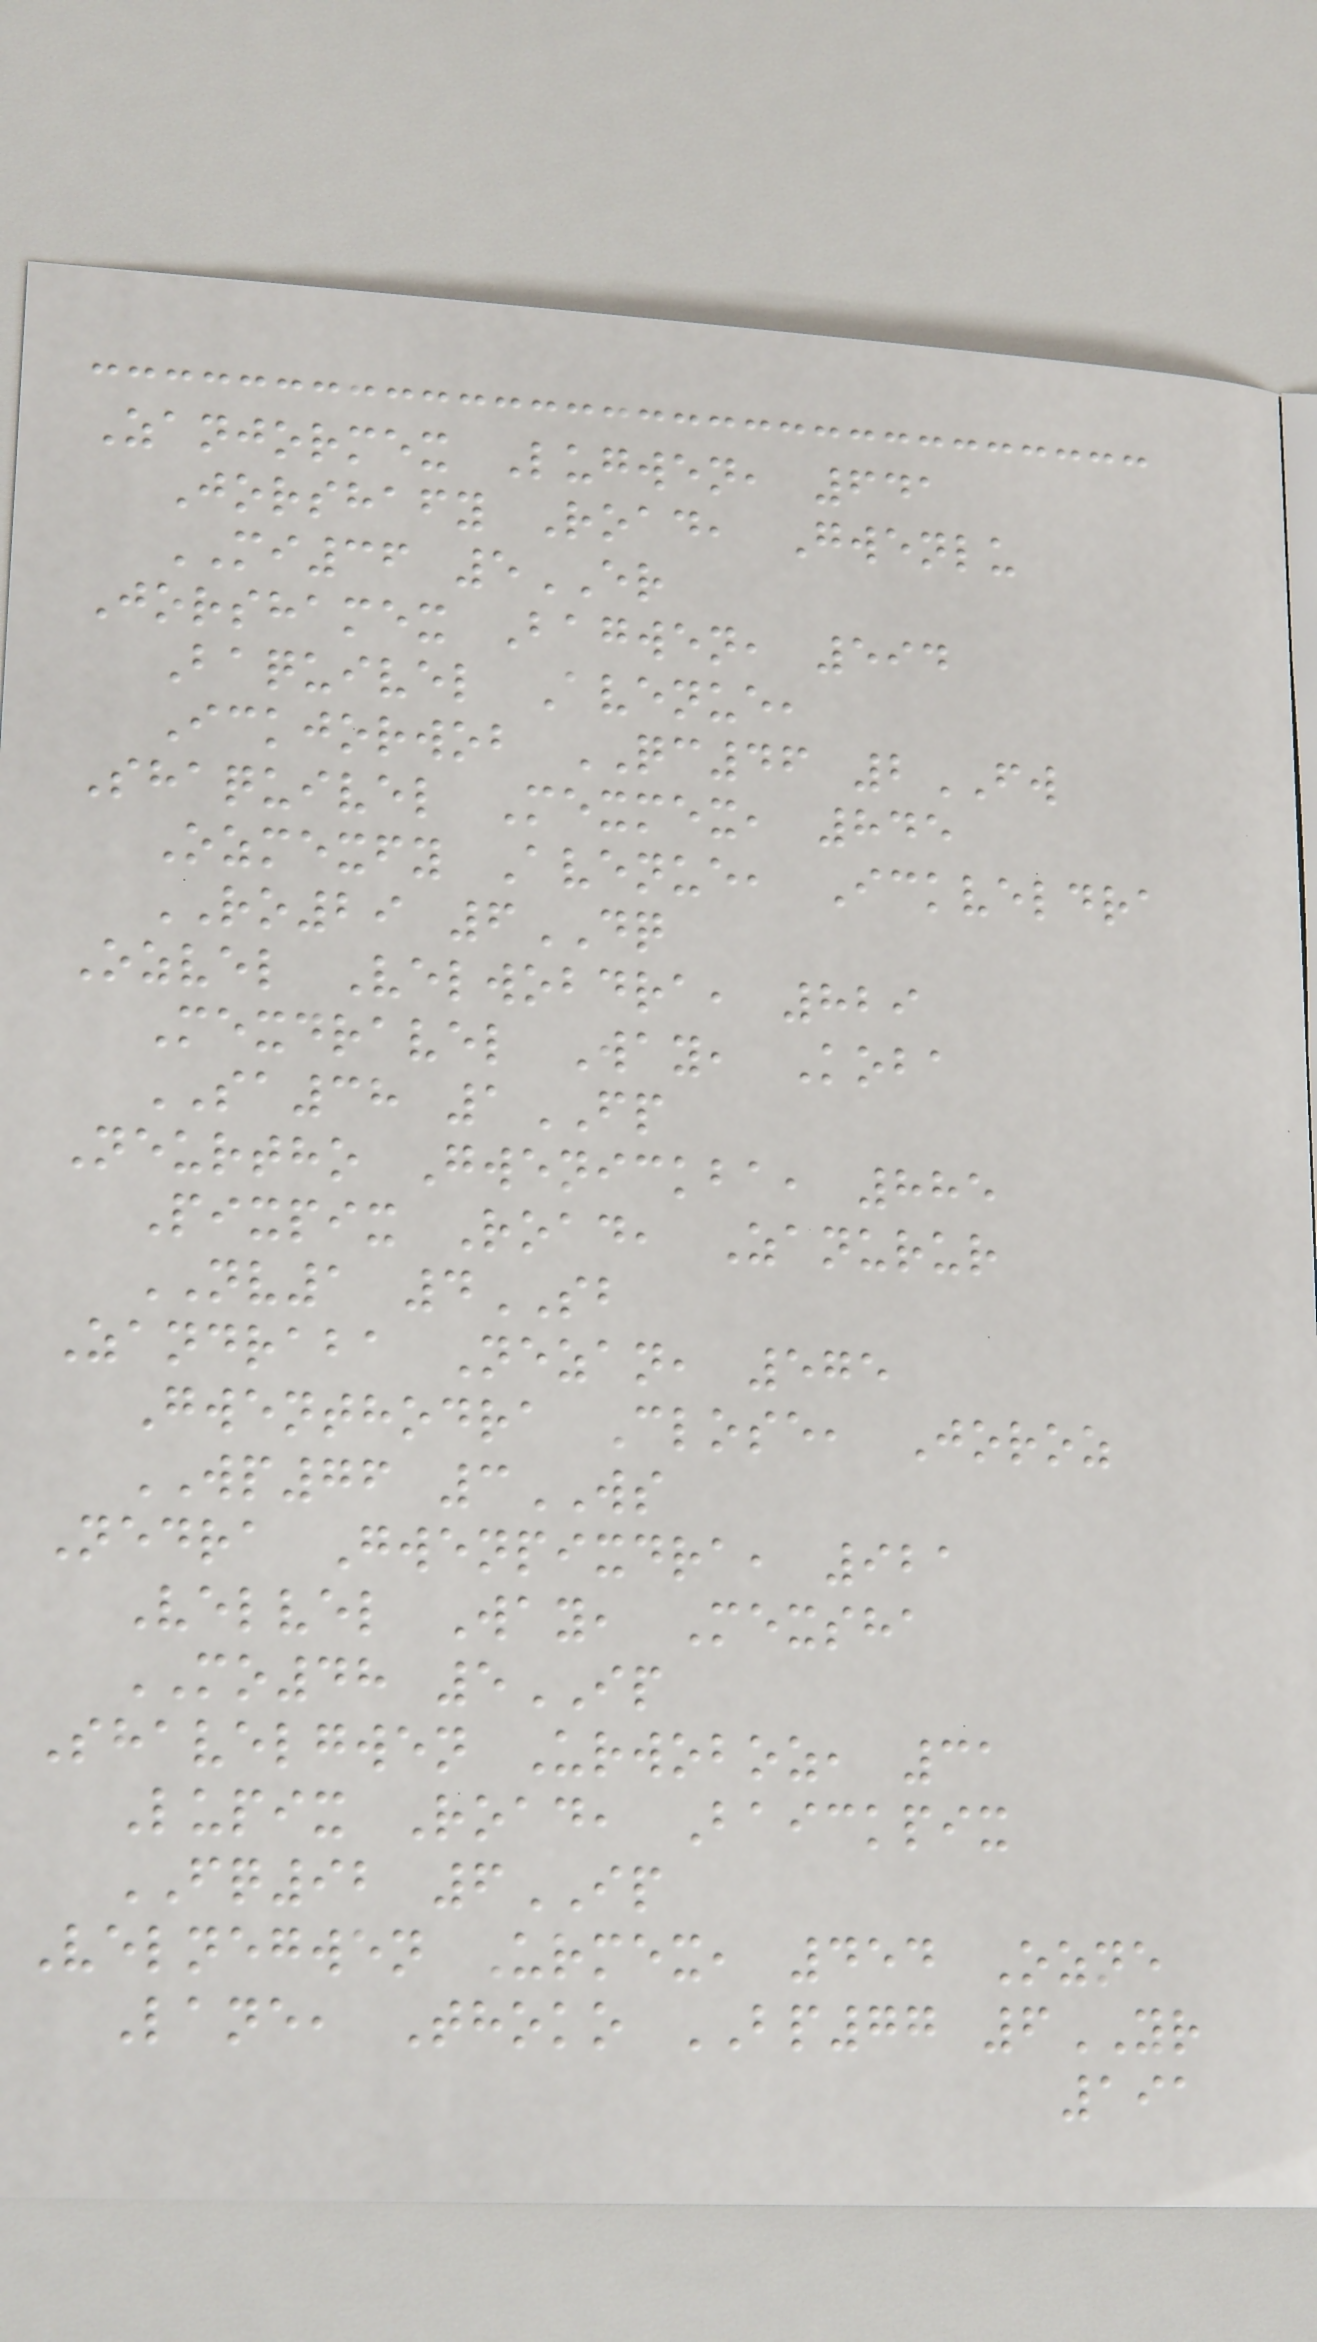Zanjormex Lugwen, 641
Jorshafy Road, Gwenlu
MI36 5ER
Jorshamex Bagwen, 594
Baquivel Avenue,
Ickjorwob QC46 2FW
Shaquivel Mexmex, 845
Ozmexfy Avenue, Ickveldra
RO29 6DQ
Ozvel Velwobdra, 829
Mexdravel Way, Koba
SA38 1FP
Neurtho Gwenickba, 885
Pixpix Road, Zanurur
NV1 4SB
Zandraba Nezan, 575
Gwenthodra Close, Joroz
WP76 3WS
Nedra Gwenpixdra, 921
Velvel Way, Mexsha
MO48 5IP
Shavelgwen Urwoboz, 31
Lupix Road, Baickpix
FQ92 6IP
Velnegwen Urmex, 454 Ozne
Lane, Thoko BP77 6YR
191
